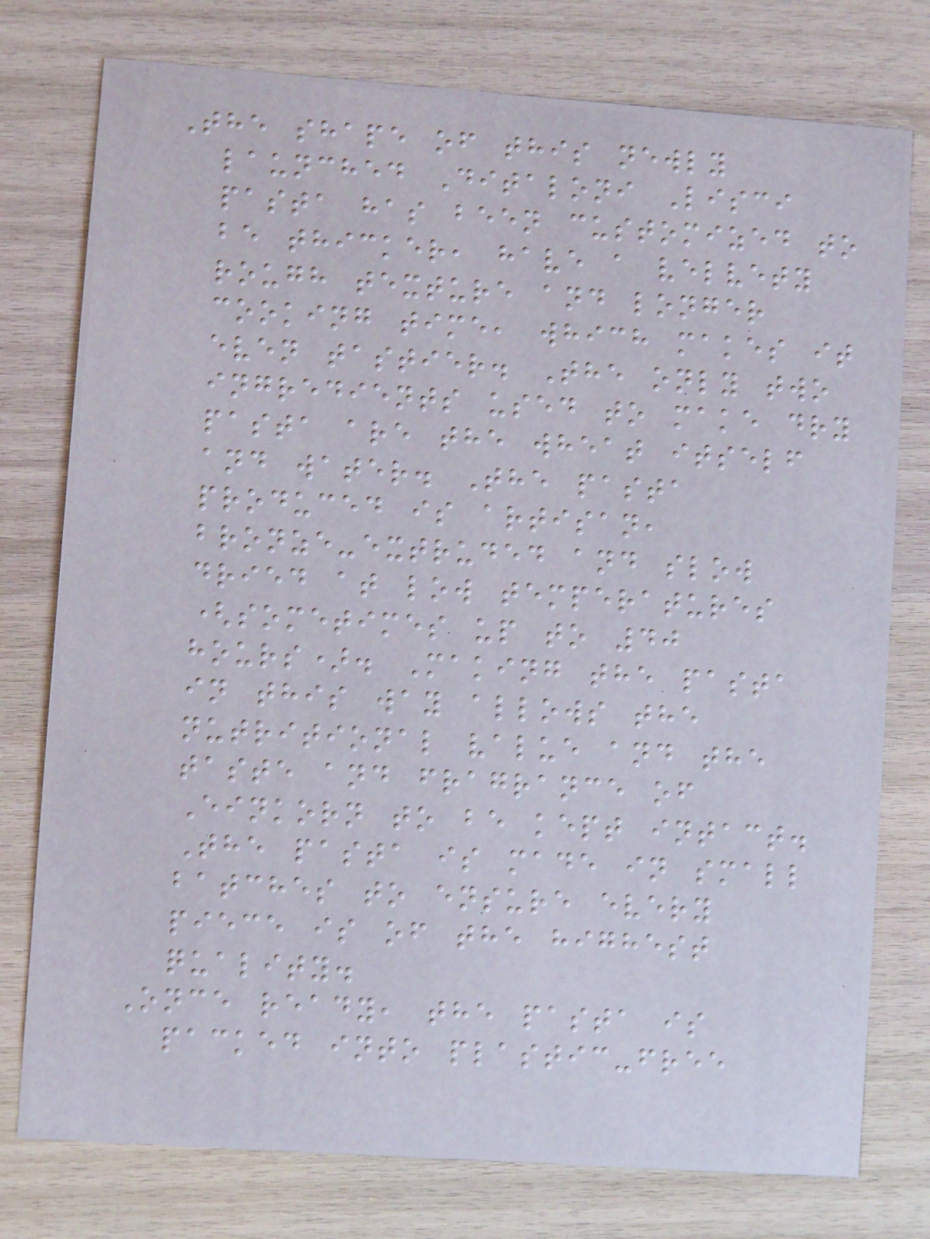The shape of this newly
launched Ditaloni Lisci
pasta has been customized to
be thicker, have a velvety
rough texture and longer
cooking time, which makes it
even tastier. The only two
ingredients used to make dry
pasta are the wheat itself
and water. The pasta
produced is artisan,
bronze-extruded and slow
dried at low temperatures
(sometimes up to 40
hours). Making the pasta
in this way allows the
nutritional value and the
taste and fragrance of
Einkorn to be kept intact.
The pasta is made in small
batches to ensure every
piece is of the highest
quality.
Once ready, the pasta is
packed into plastic-free
